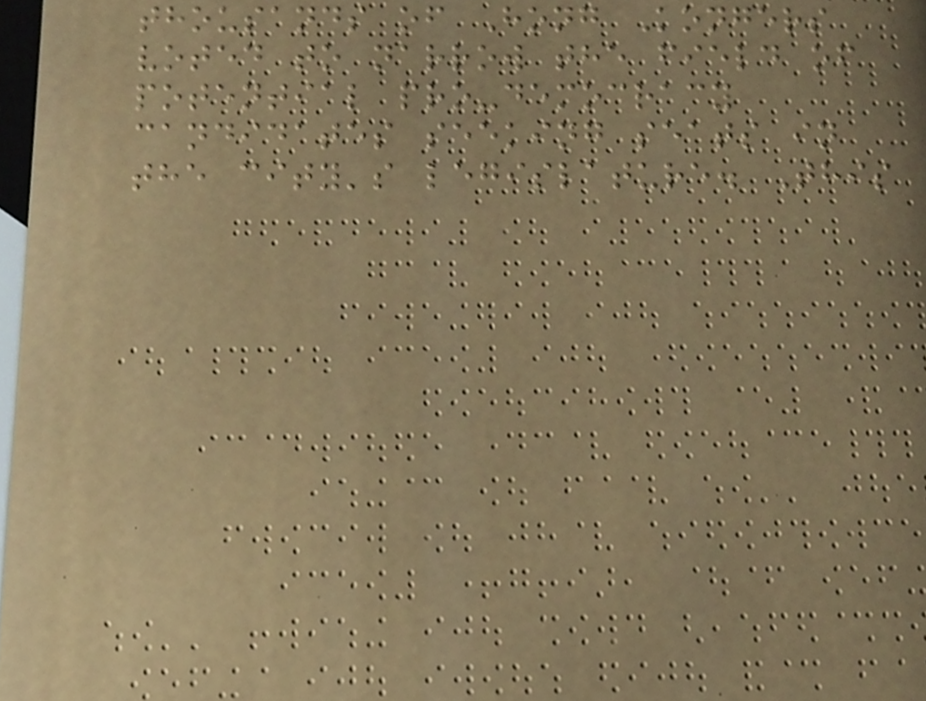thousands of Hong Kongers
voted to narrow the field of
potential pro-democracy
candidates seeking seats in
the city's legislature. This
